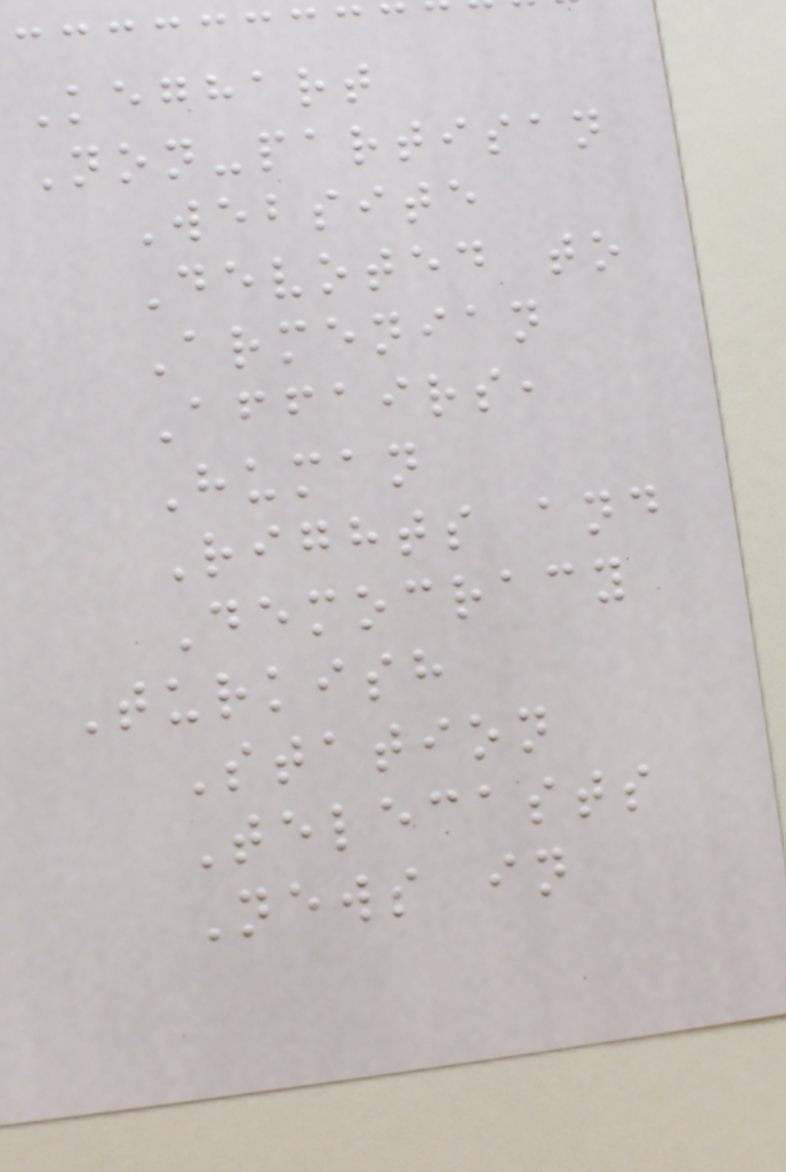Keghart
Non-partisan
Website
Devoted to
Armenian
Affairs,
Human
Rights and
Democracy
Turkish
Station
Telecasts
News in
